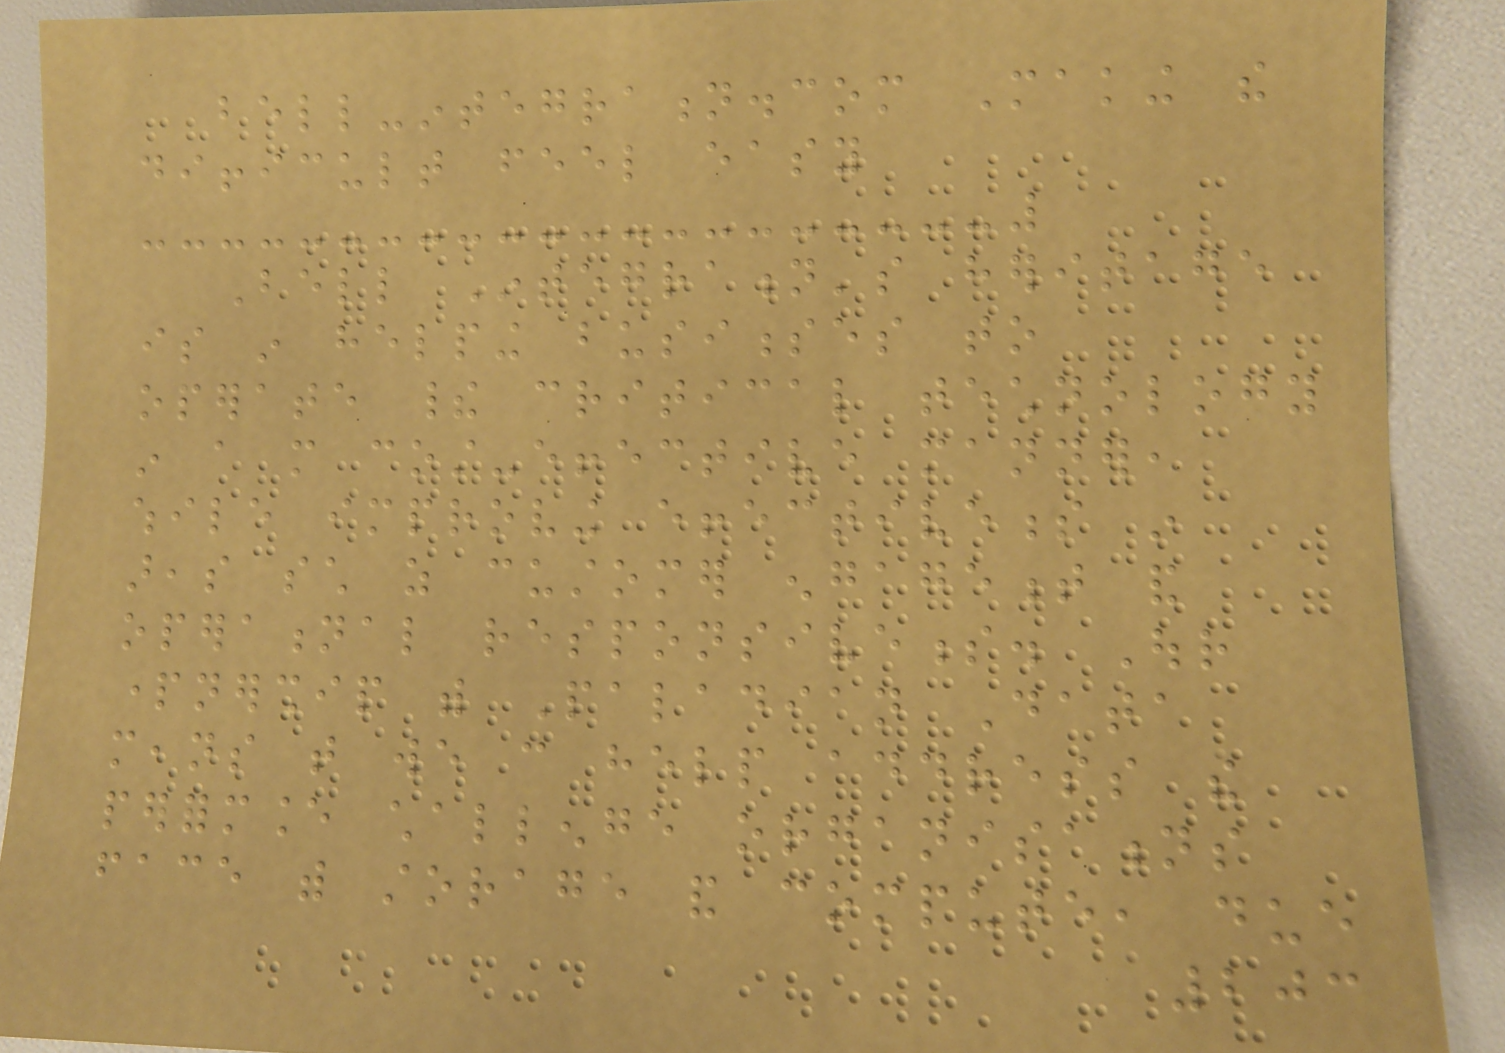bell-integration.com Making the
difficult feel easy
Bell Integration's heritage
is in helping businesses to
operate their critical technology
in a more cost-effective manner,
while improving effectiveness in
areas such as customer engagement and
operational responsiveness. Our
partnership with Paladian Data
means that we can help address the
performance challenge organisations
face with storage and compute, due
203
